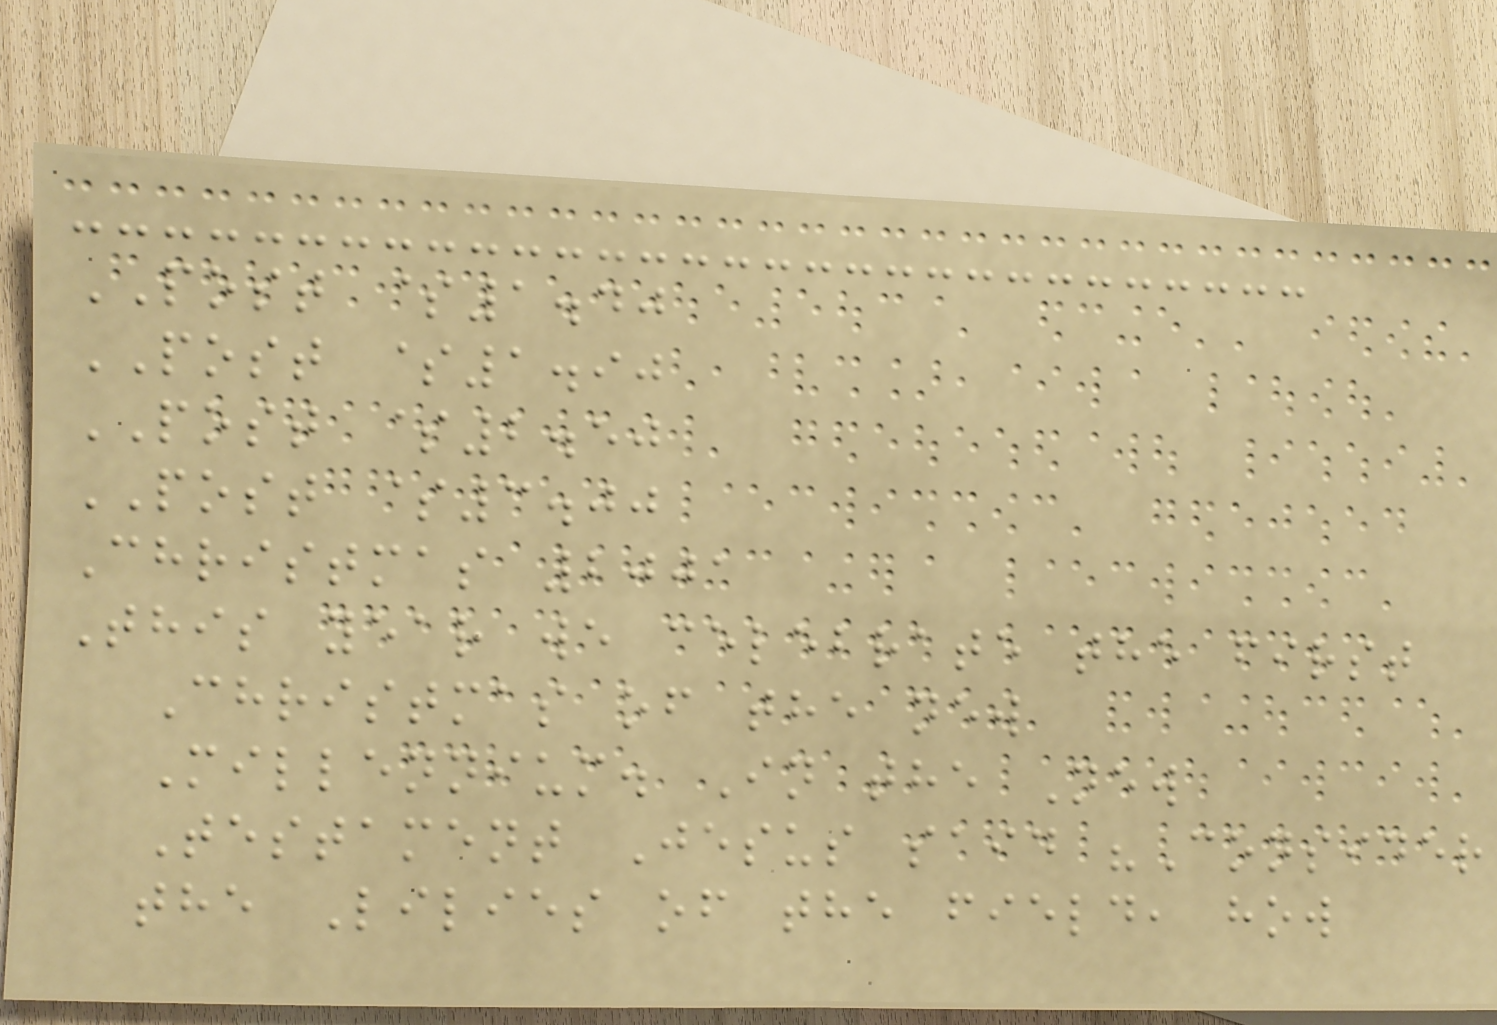POST $1.40
POST $1.90
POST $2.50
POST $3.00
Christmas 2001
This year we celebrate the first
Christmas of the new
Millennium. In the New
Testament Jesus said "Consider
the Lilies of the field, how
